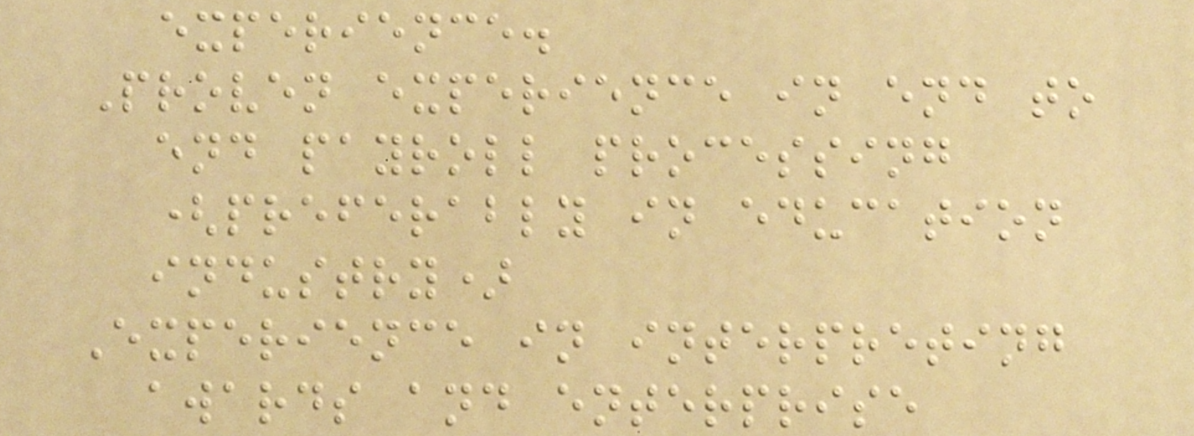experience.
Proven experience in end to
end payroll processing
(preferably in education
industry)
Experience in interpreting
awards and enterprise
